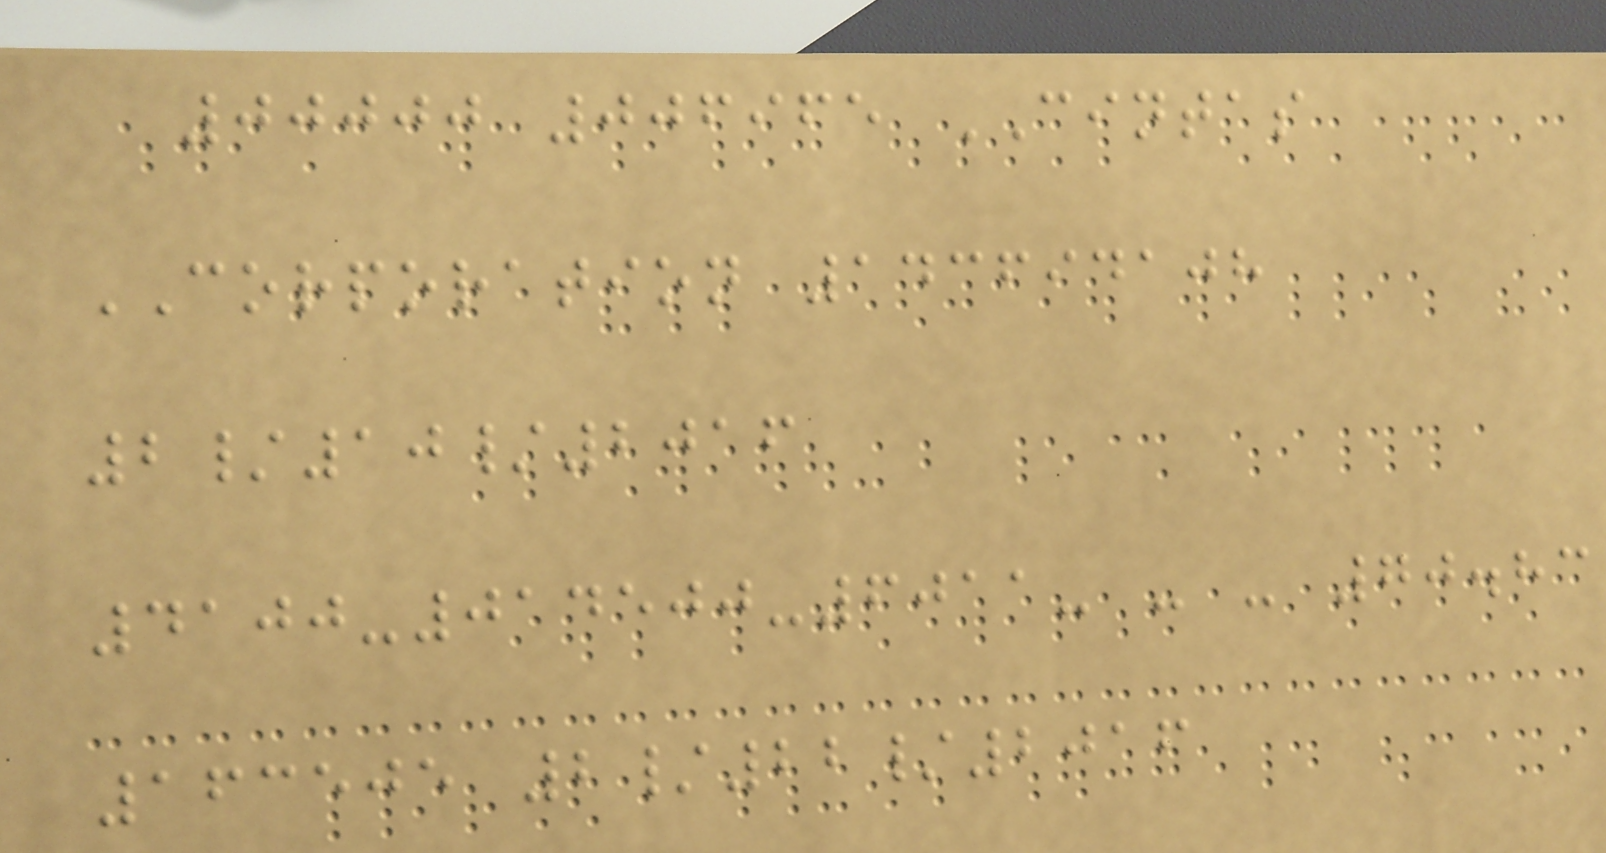00000 006965 CINTAS
CORPORATION 143694108
2/10/2016
4100-014500-6011- - - 70.83
163505 2/22/2016
